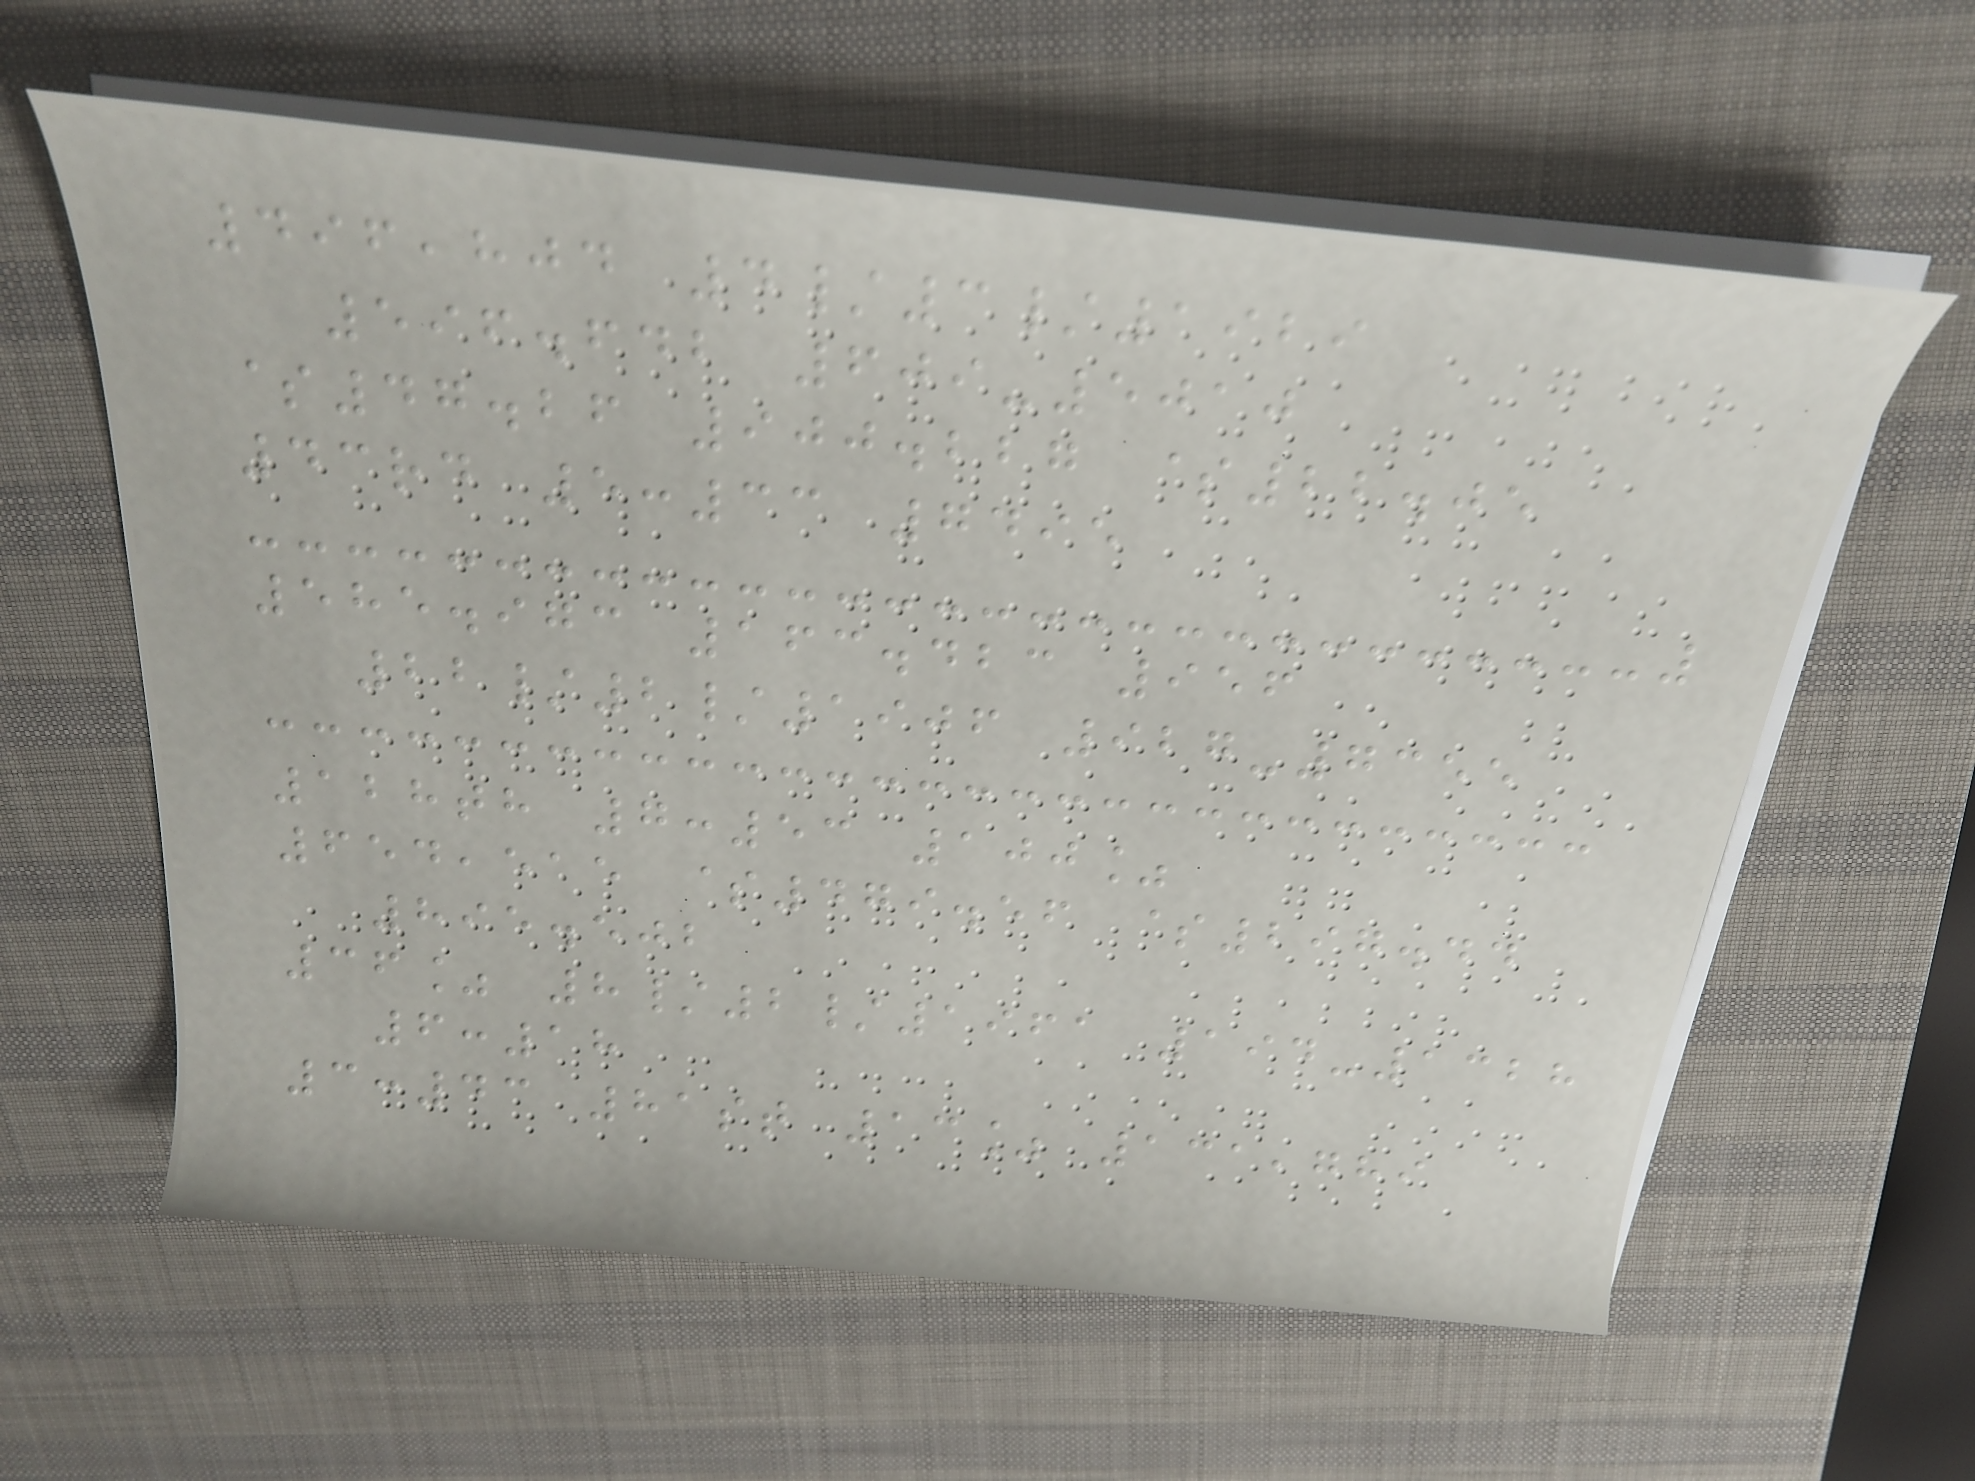496,804 4/3/1929
596.642 609-5010
$47.26 900.227 $22.05
43rd 5:33 7495
585.973 163.423 956
22/2/1906 927-7355
128th 7:53 100%
654,515 $479.56 $297.44
895.502
36% 8/2/1961 194-1328
6:18
3:43 81st 13% 131,789
